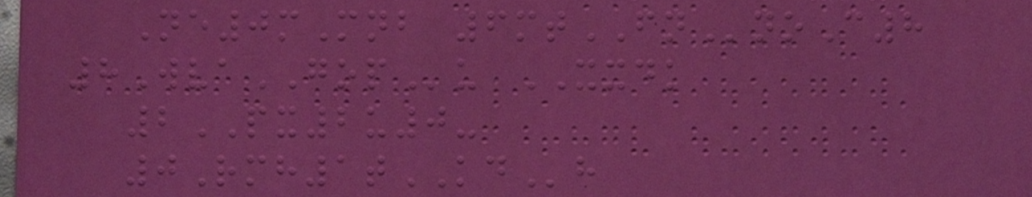Ne0mMnb 6mtFNnoC8
8WvaGOPu XXDK
2PX2u0-
0Rmh1tKDh
